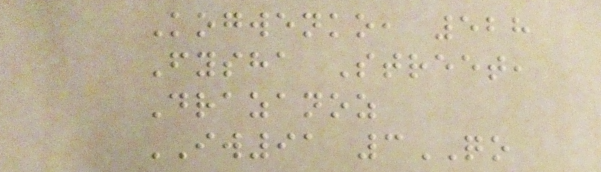Kogwenko, 528
Fysha Street,
Drazanoz
IW91 3QO
